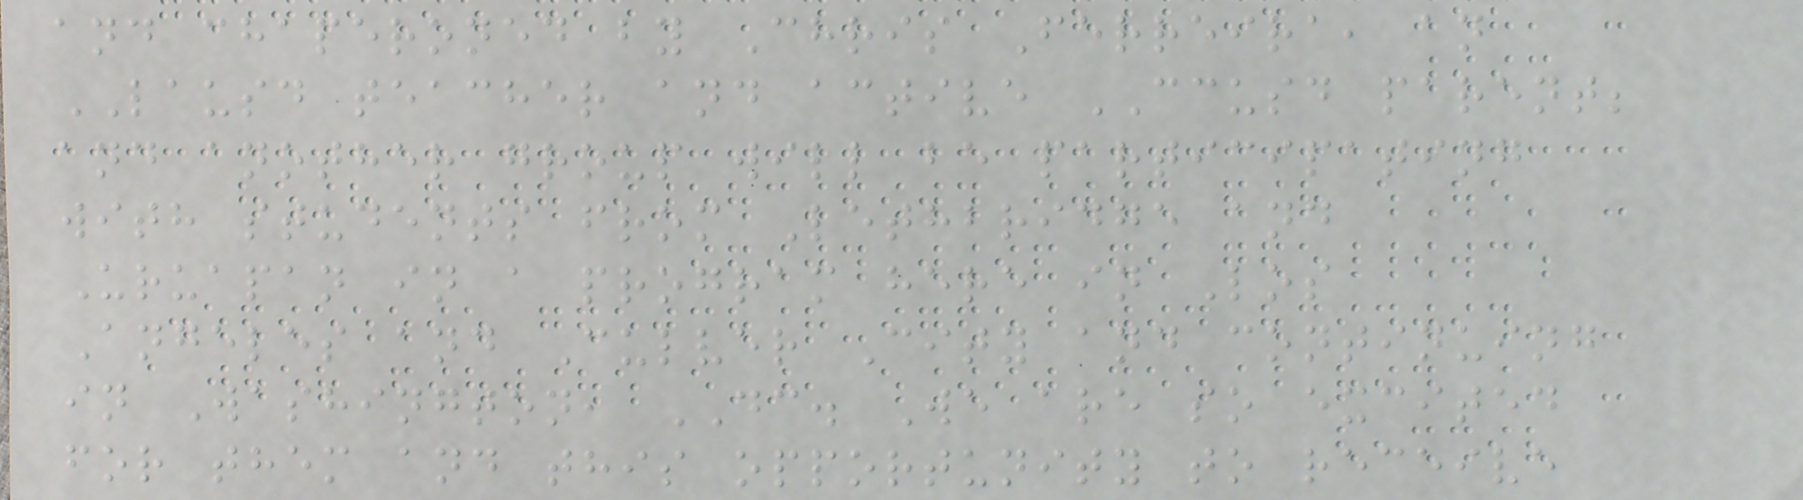and chaperoned by Chris Ferreira, an
LAUSD teacher and active CCUSD parent;
and another group will be participating
with students from Lethbridge and
Uruapan in a program here in Los
Angeles and Culver City and continuing
in Washington, DC. We are so excited
for them and this opportunity to receive
